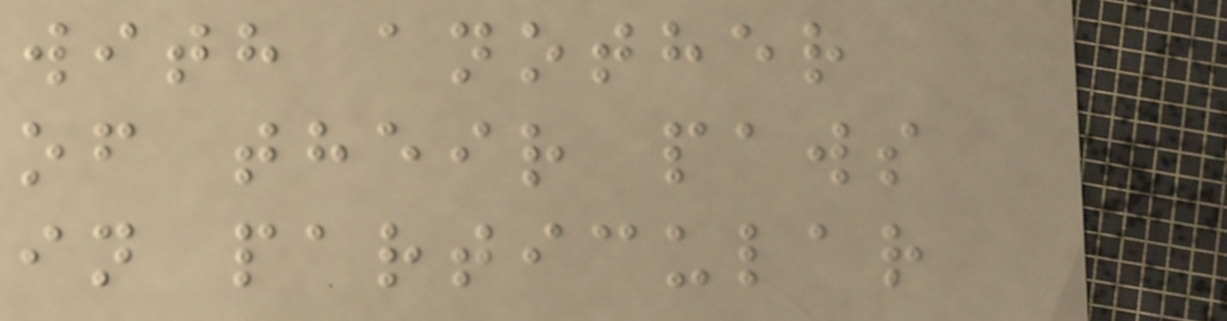with another
of their paws
in particular
